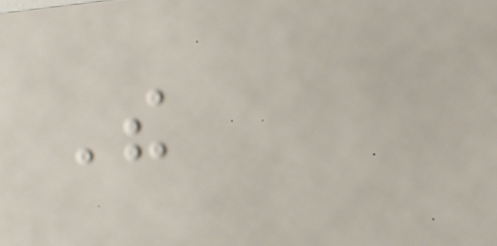The
